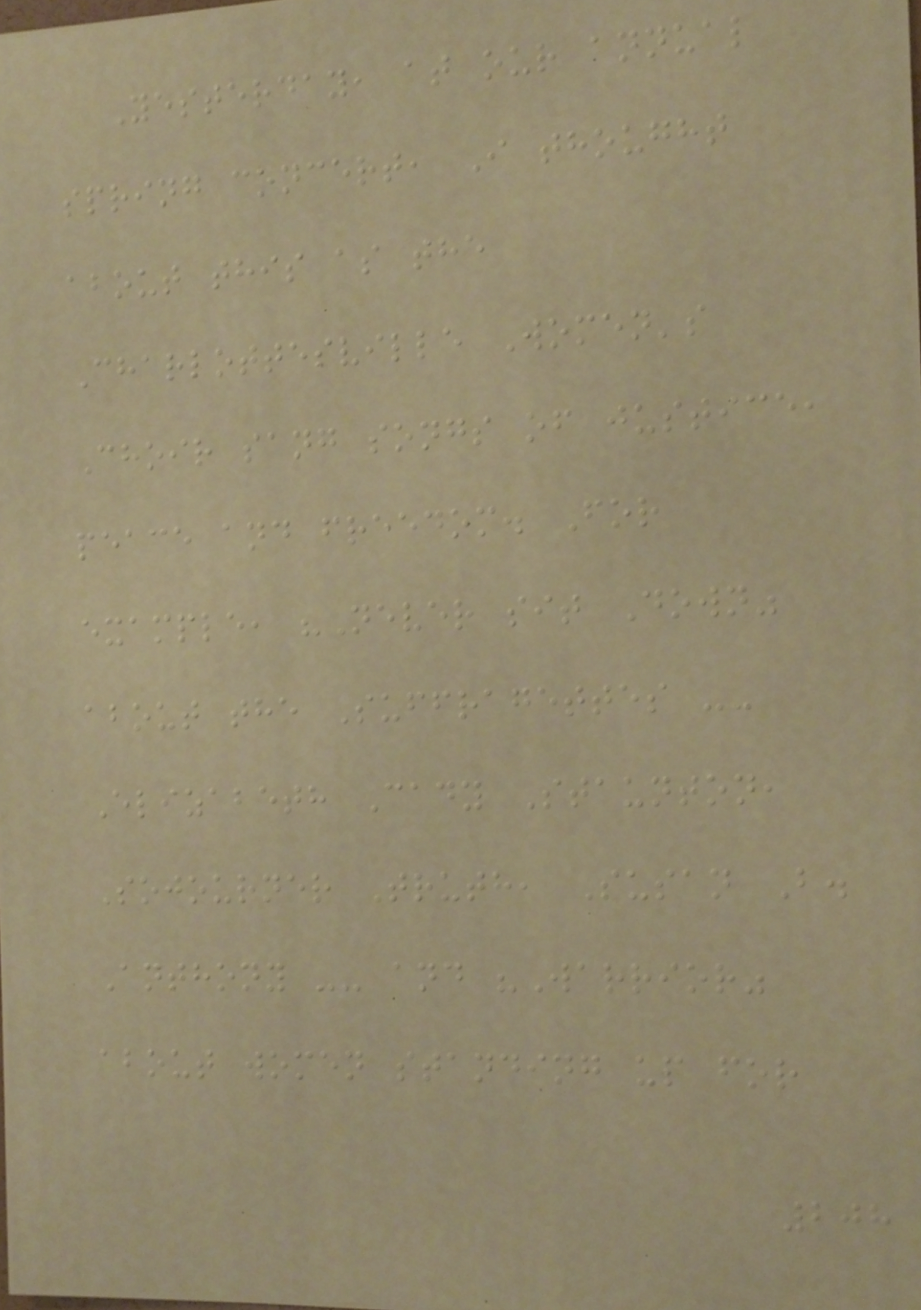Yesterday, at our annual
spring concert, I thought
about this as the
Charlottesville Women's
Choir sang songs of justice,
peace and freedom. For
example, "Never sit Down"
about the Suffragettes --
Elizabeth Cady Staunton,
Sojourner Truth, Susan B.
Anthony -- and "Warrior"
about women standing up for
208
